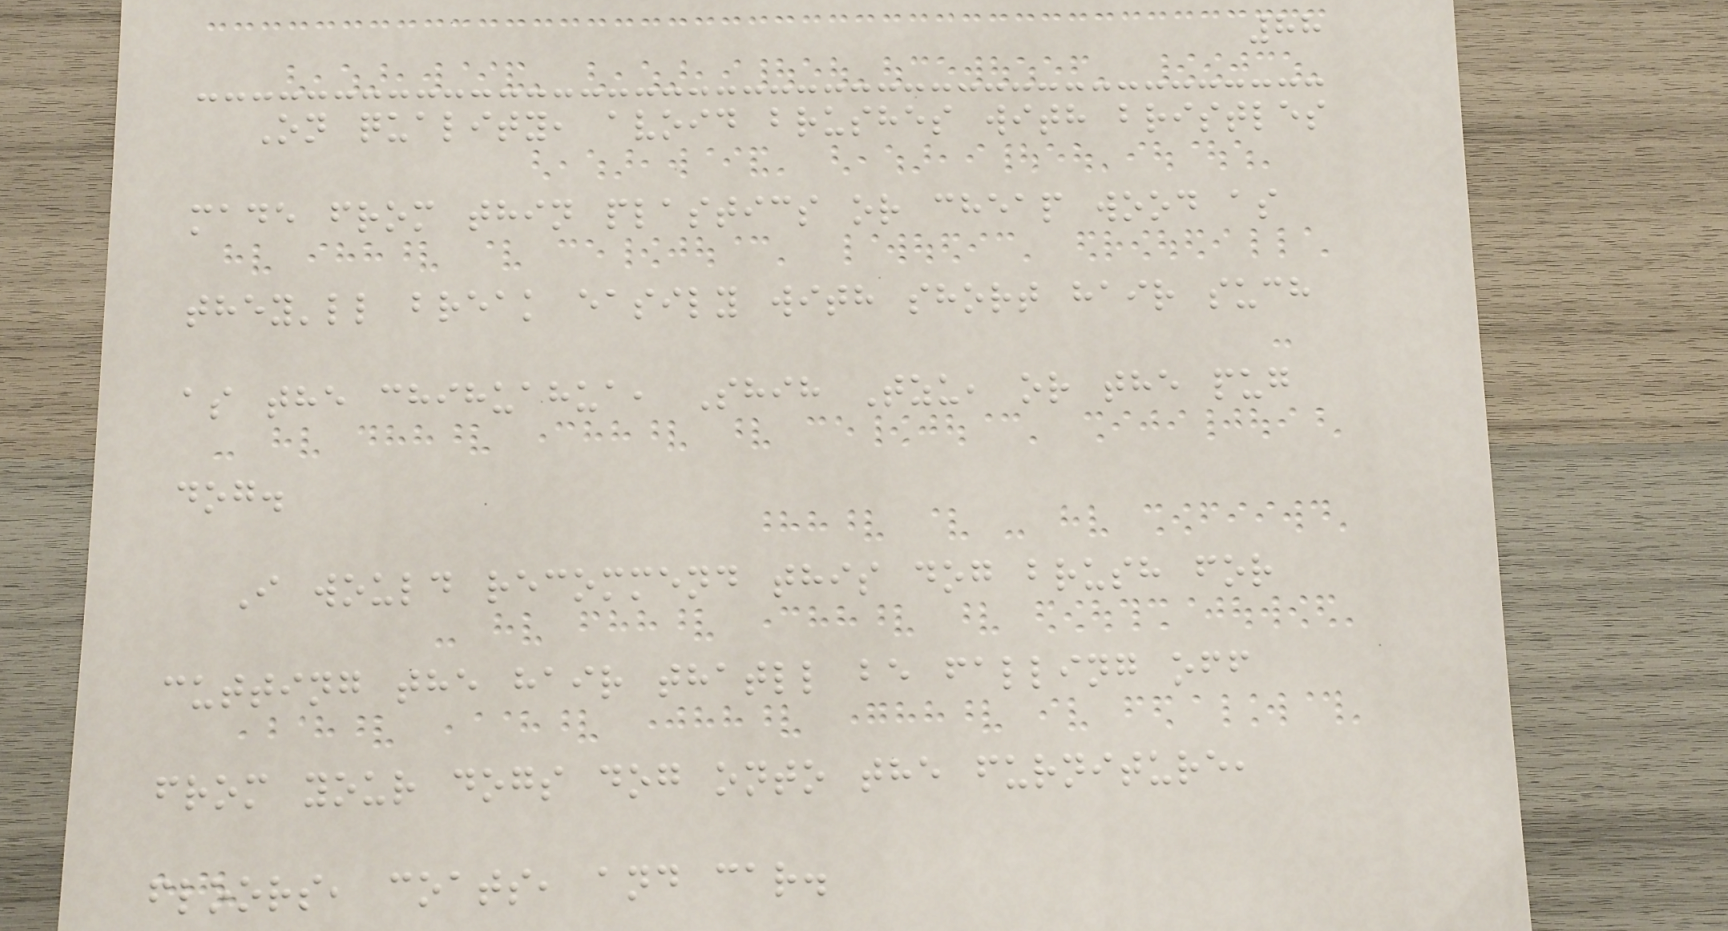88
On quality, avoid brushes with bristles
made from thin plastics or cheap wood as
they'll break easily with short hair such
as the chihuahua, Shih Tzu, or the pug
dog.
I would recommend this dog brush for
cutting the hair thatll be falling off
from your dogs dog onto the furniture,
floors, coats, and car.
